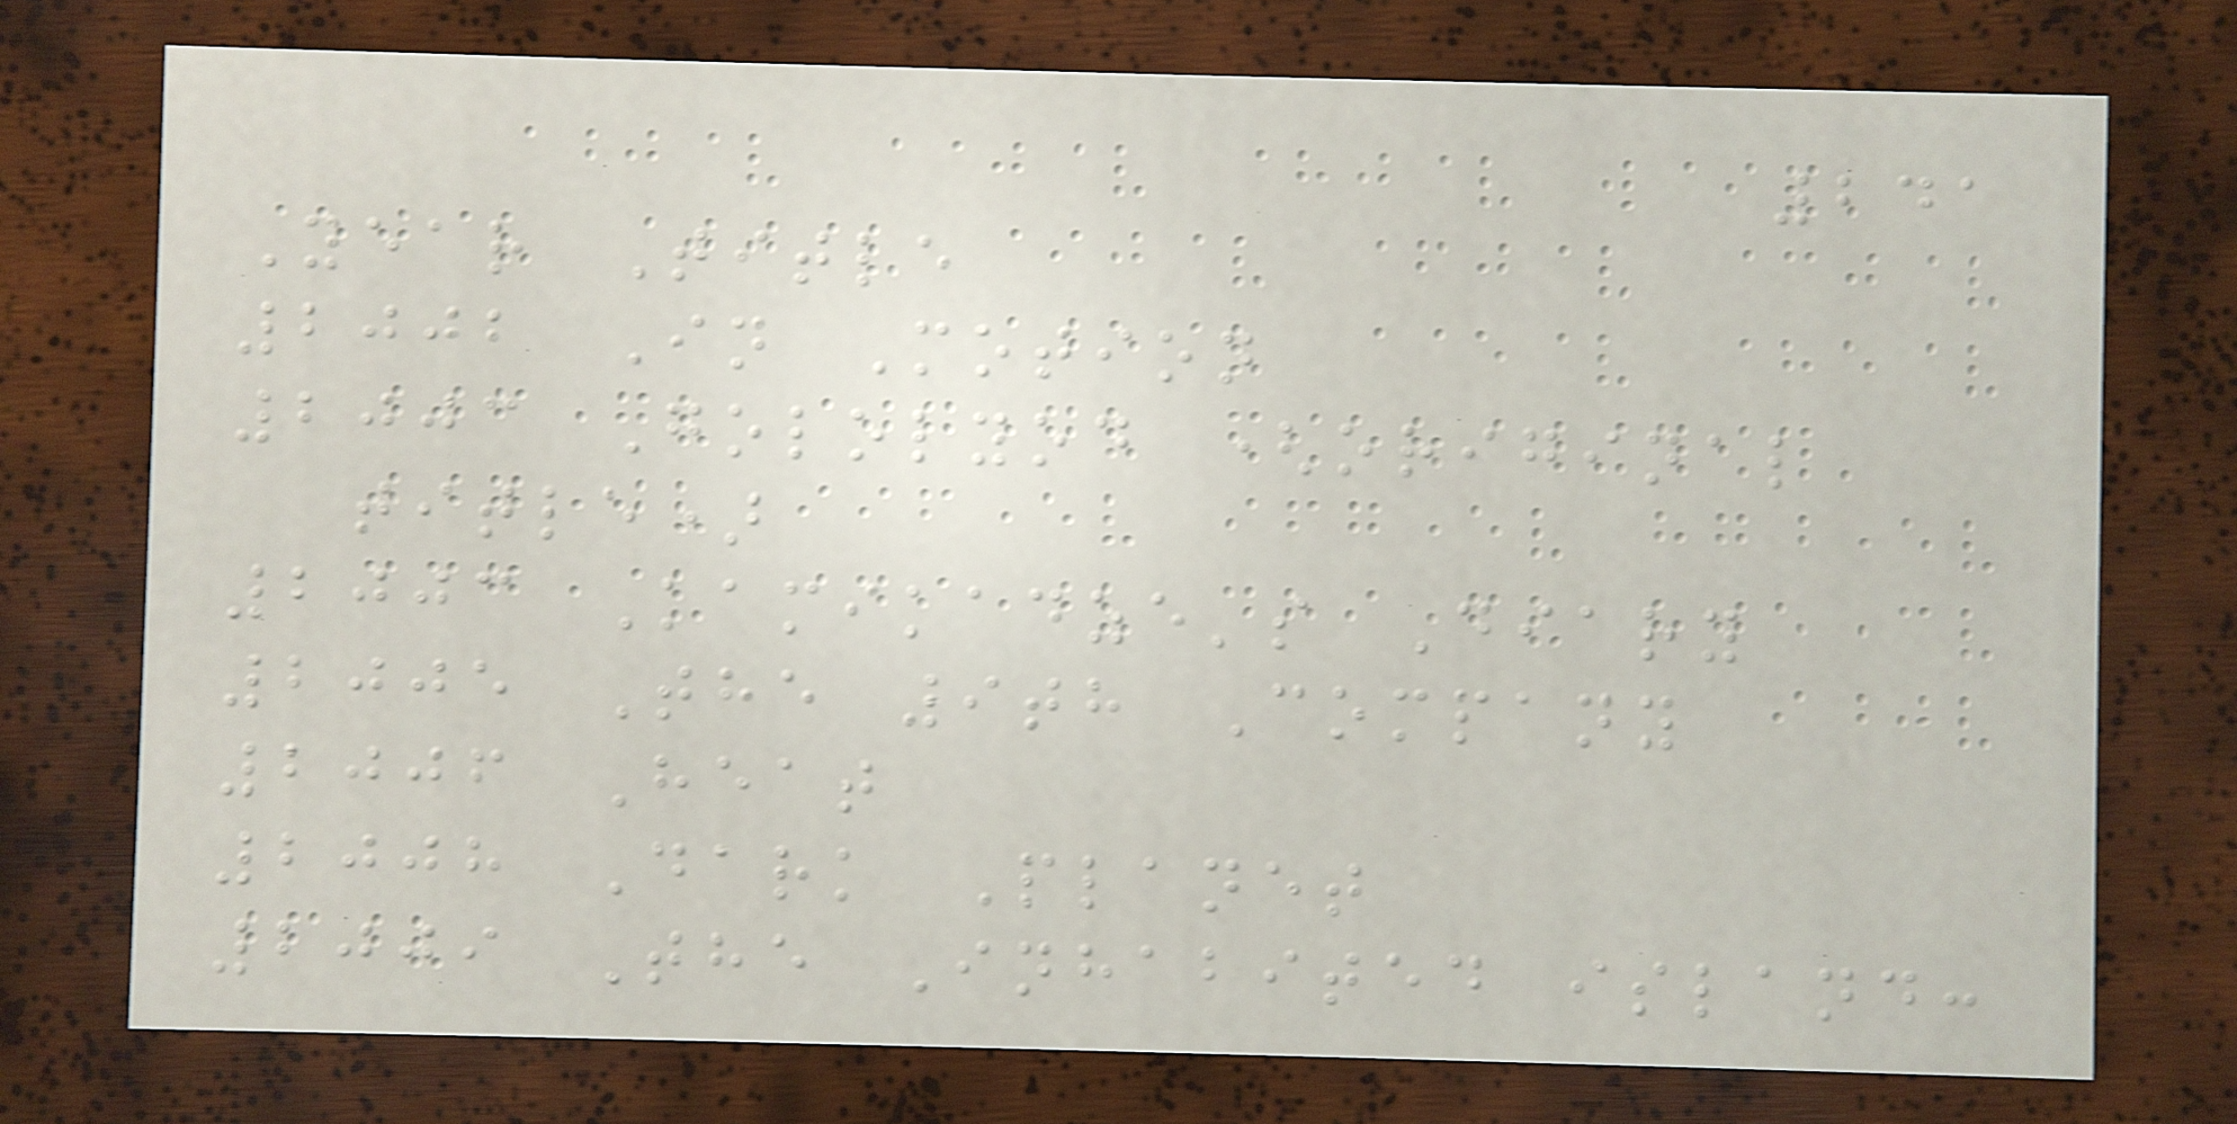241
Year Title
2002 In Motion
2003 Gololyod (original
title)
2003 Kamikadze's Diary
2005 The 9th Company
2006 Heat
2008 Dark Planet
2009 The Inhabited island:
